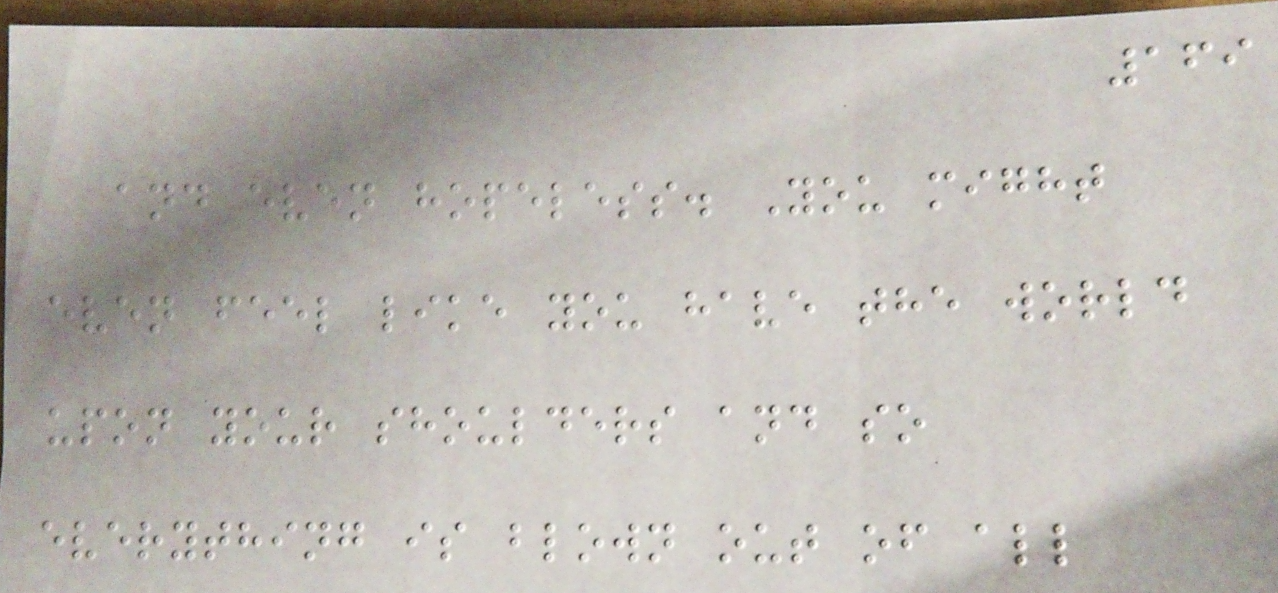169
and even hopeless. You might
even feel like you have the world
upon your shoulders and so
everything is blown out of all
